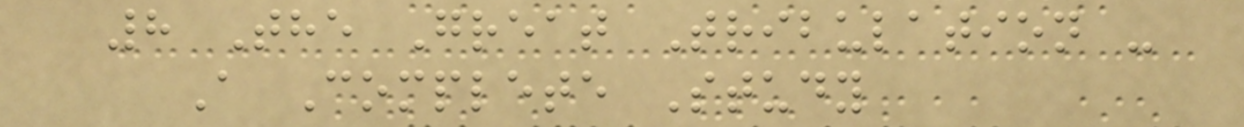8 The Great Tribulation -
A Complete Study
